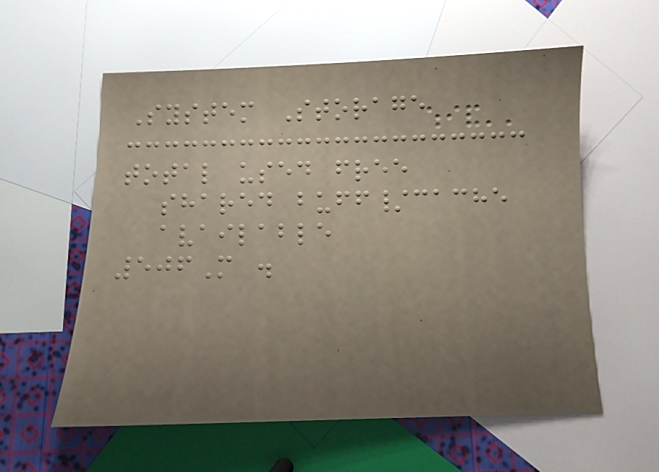System Storage
total used free
shared buff/cache
available
506M .
